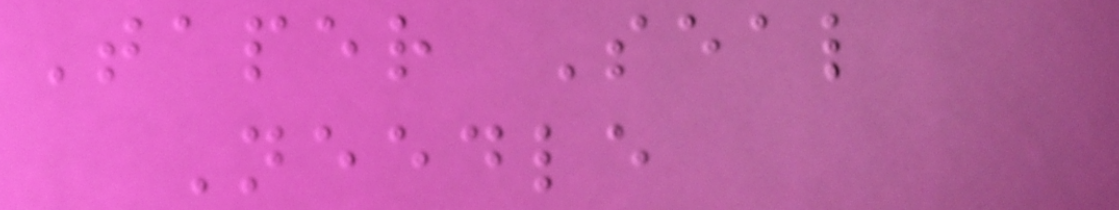Taper Seal
Needle
